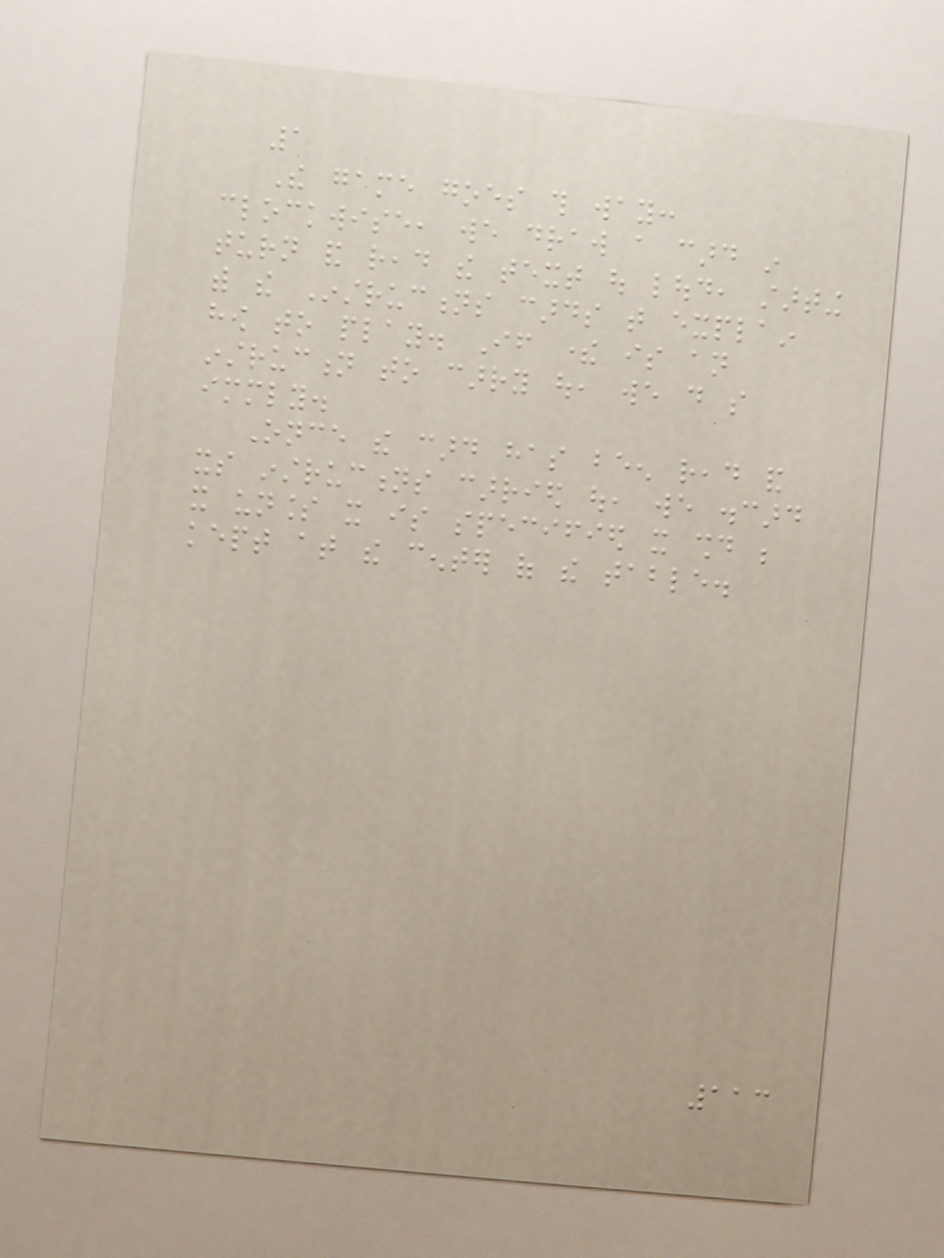1
The game goes this way:
clockwise, we draw a card in
turn and read the text out loud, starting
with the Instructions cards that explain
how to play. If there is an
instruction to carry out, we do so
immediately.
Once the card has been read and
its instructions carried out, we discard
it unless it is specified it should be
kept at the center of the table.
113
